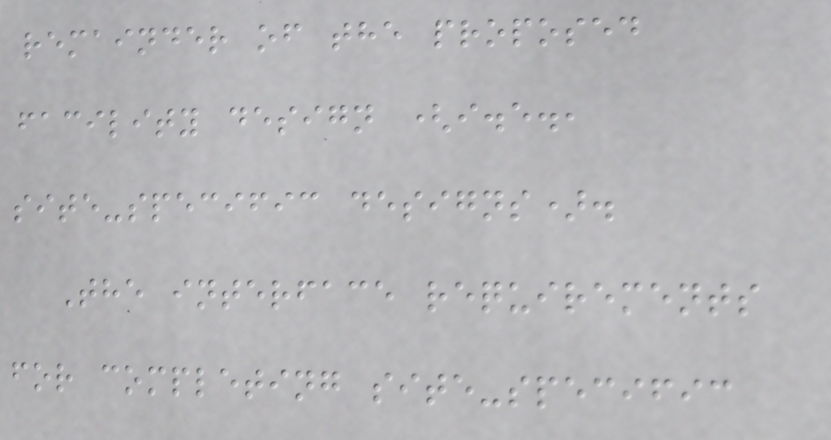remainder of the proposed
facility design (i.e.,
site-specific designs).
The interface requirements
for completing site-specific
